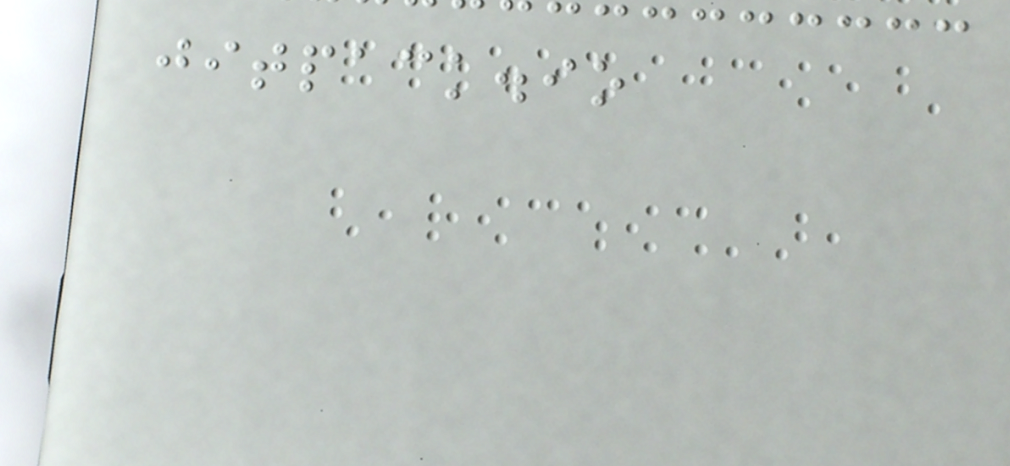jitpack.io
